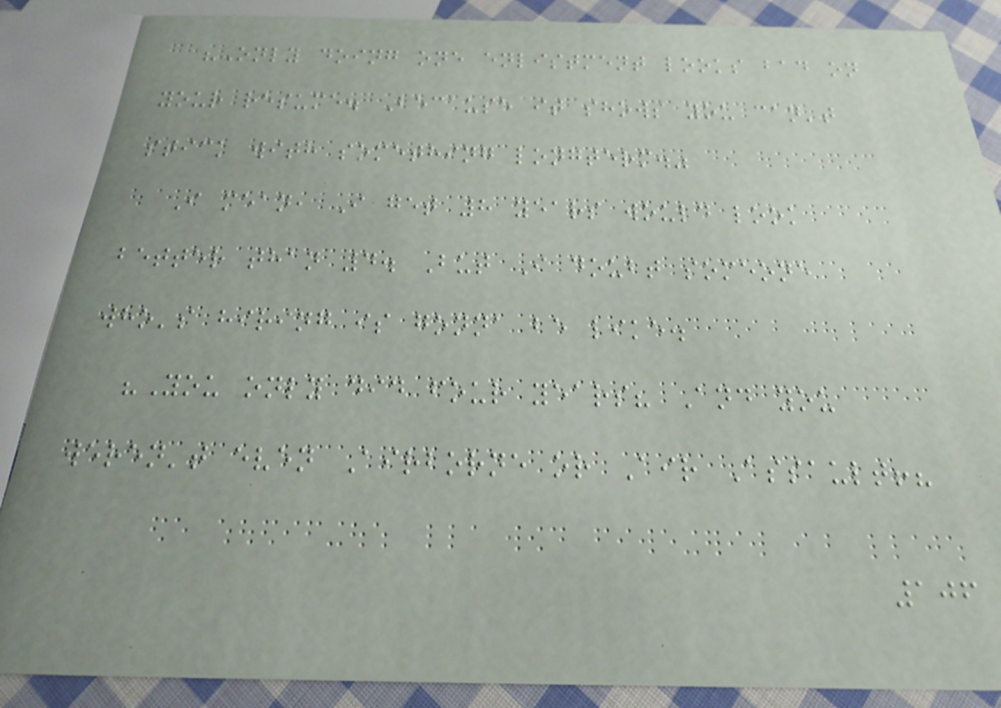"Only doing one enlistment looks bad on
your resume. Because it shows you can't
stick with something longterm."
I mean, I get 8 years would look
better than 4. But I doubt someone
who's hiring is gonna be like.
"You only did four years? And you
weren't even Airborne or Air Assault!?
106
